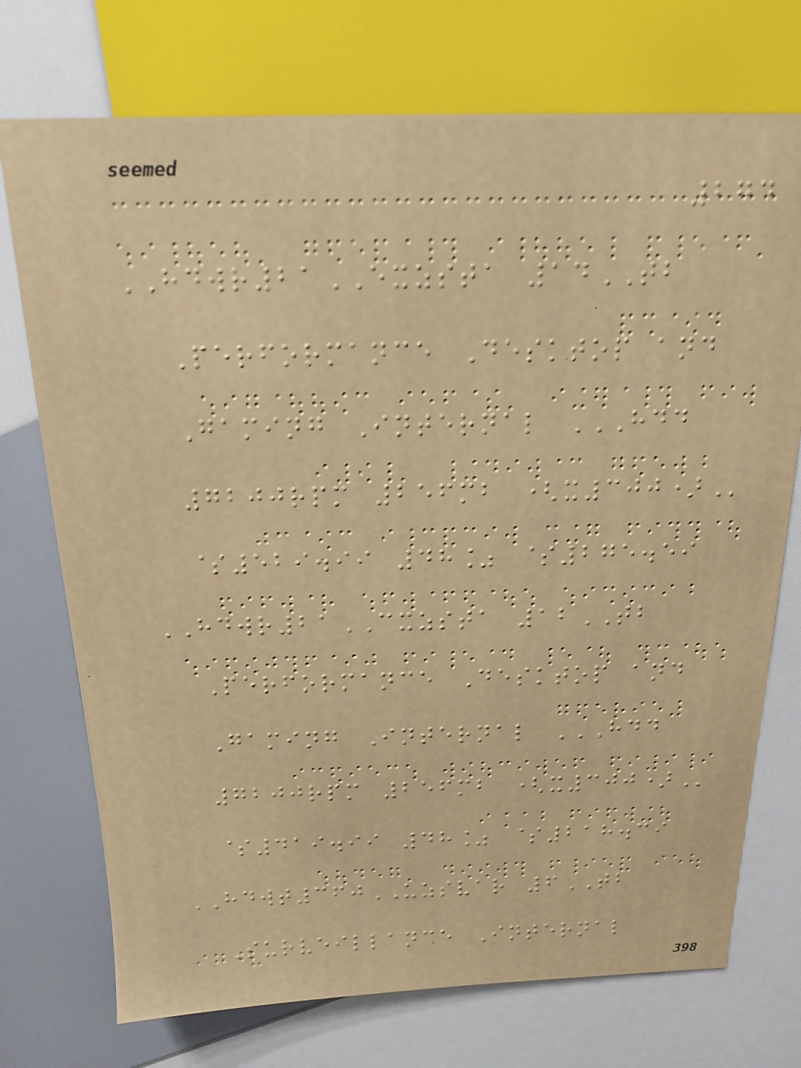274
HDWR21EXZSTA 14TB
Performance Desktop and
Gaming Internal HDD
7200RPM 256MB (X300)
$529.99 48% $275.59
HDWR21CXZSTA 12TB
Performance Desktop and
Gaming Internal HDD
7200RPM 256MB (X300)
$419.99 48% $218.39
HDWT360UZSVAR 6TB
Surveillance Internal
